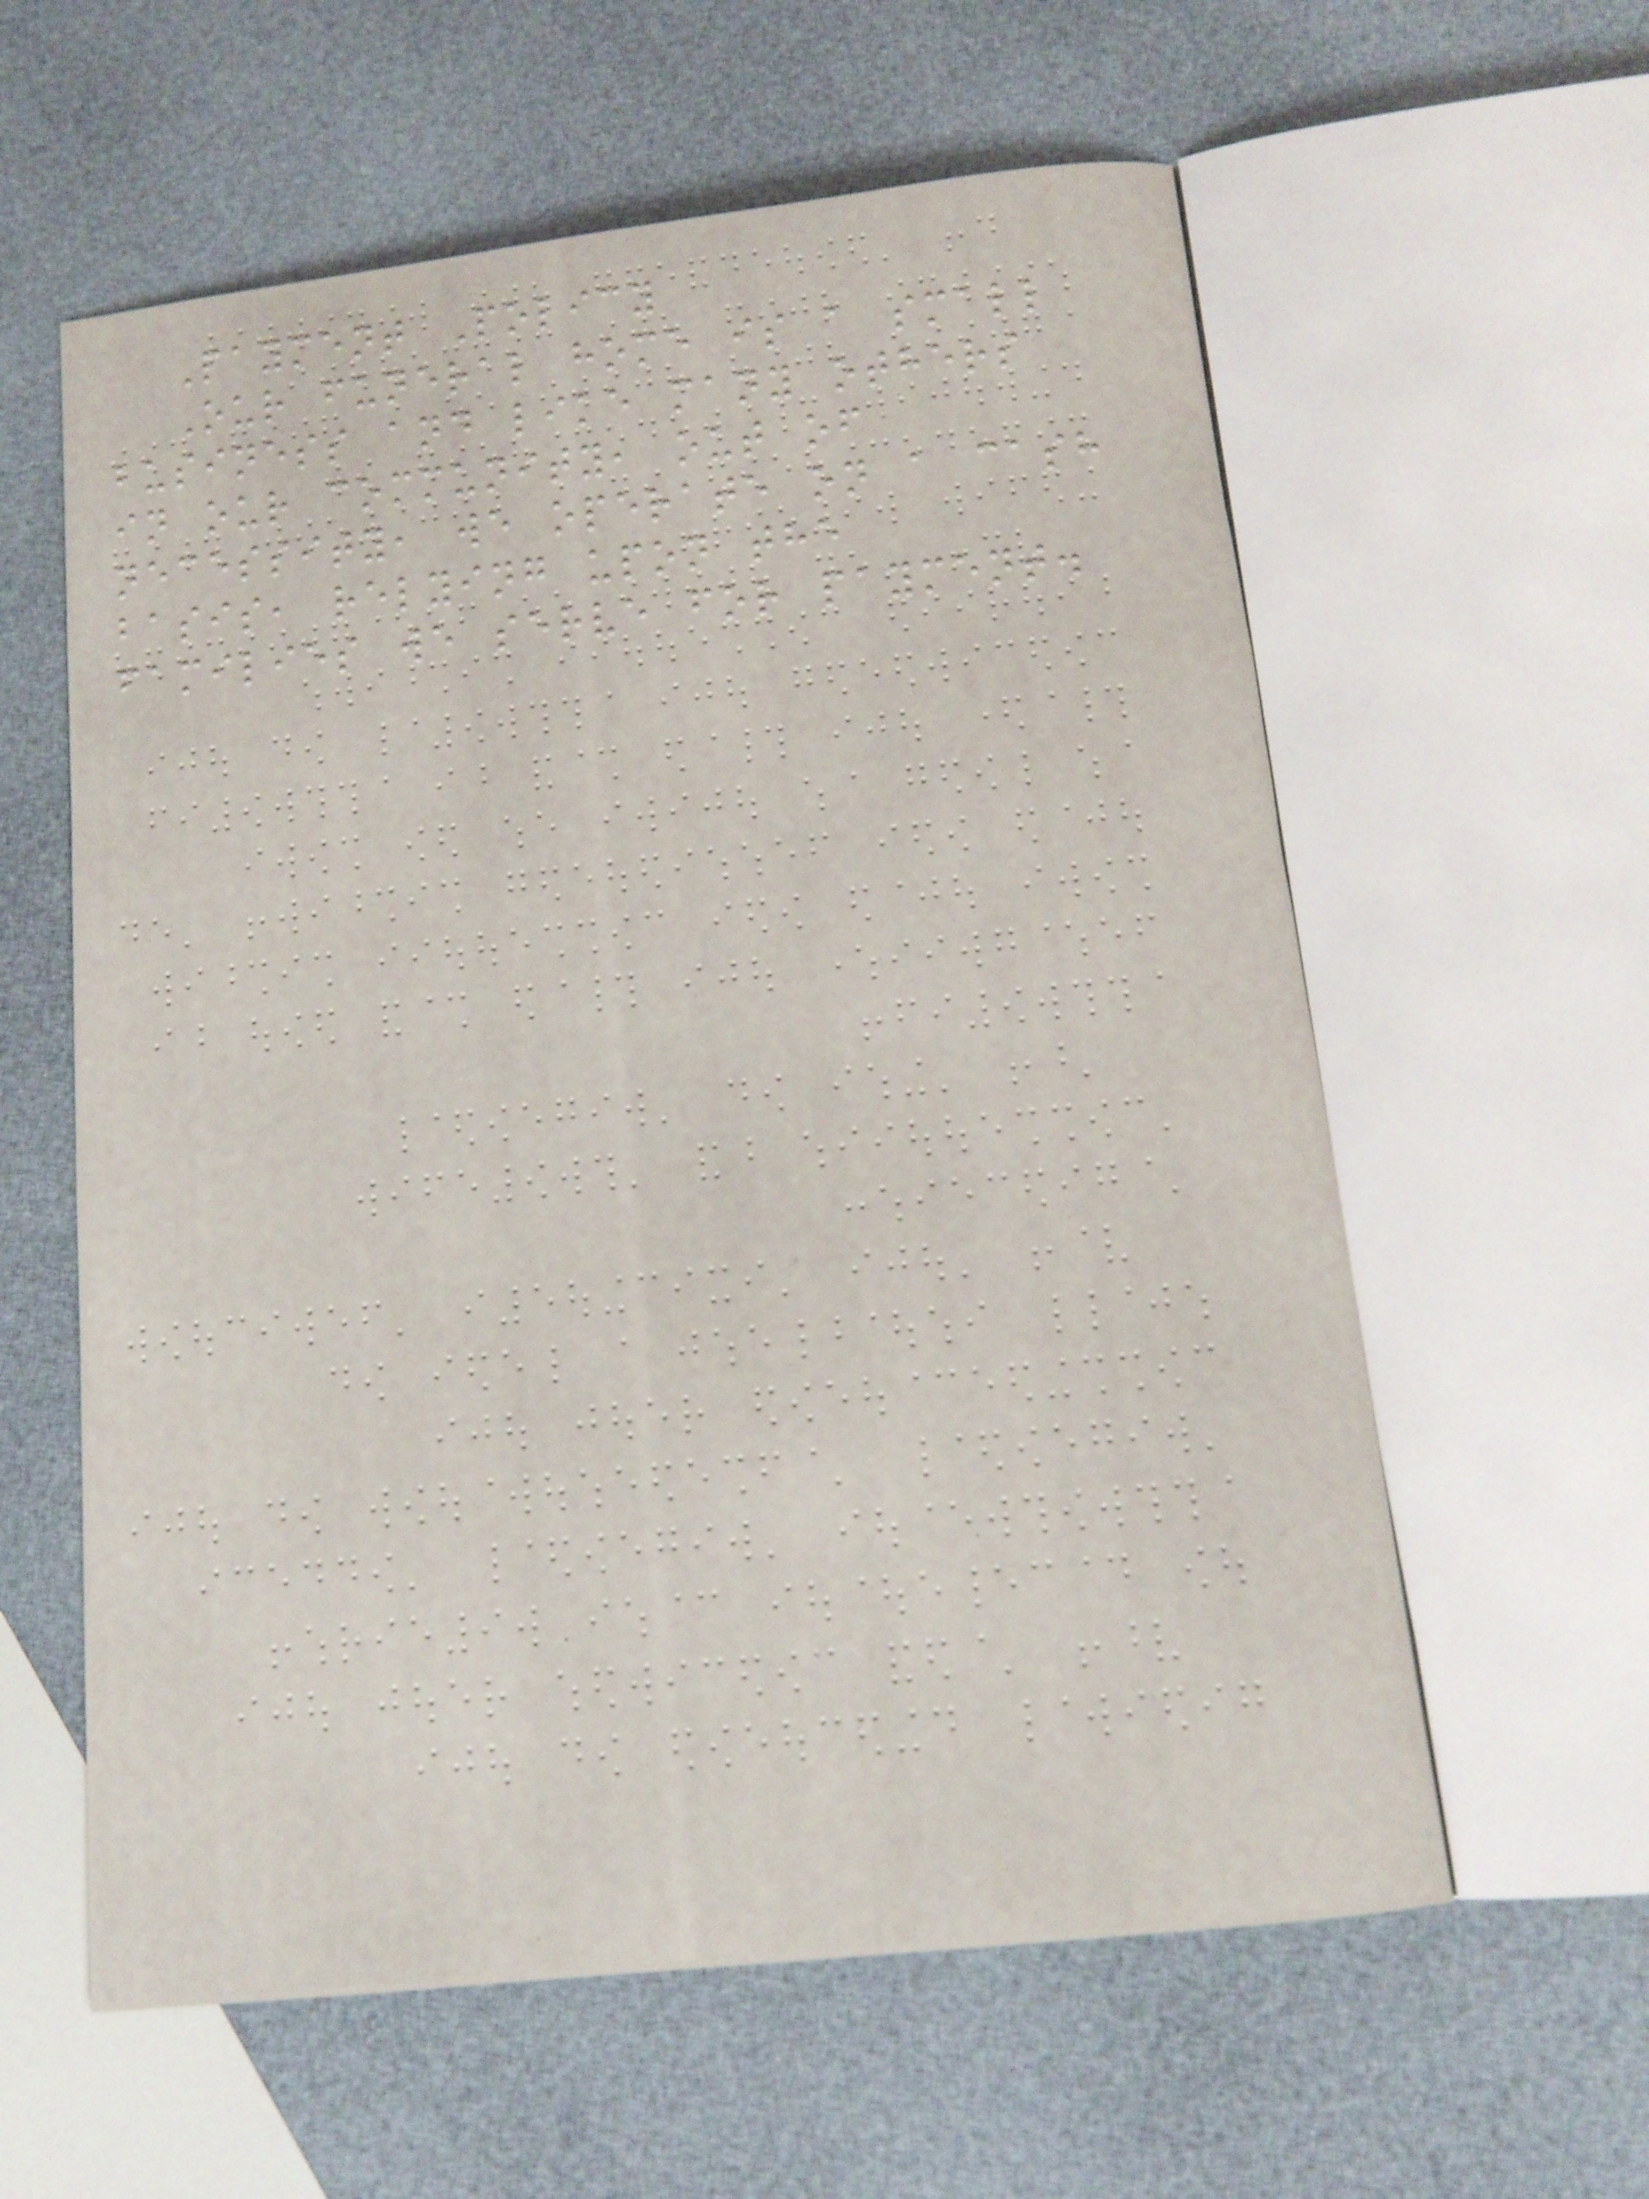Payment Policy
Our funeral home is a small
business and like many others
in our community, out of
necessity, we operate on a cash
basis, relying upon the
families we serve for payment.
